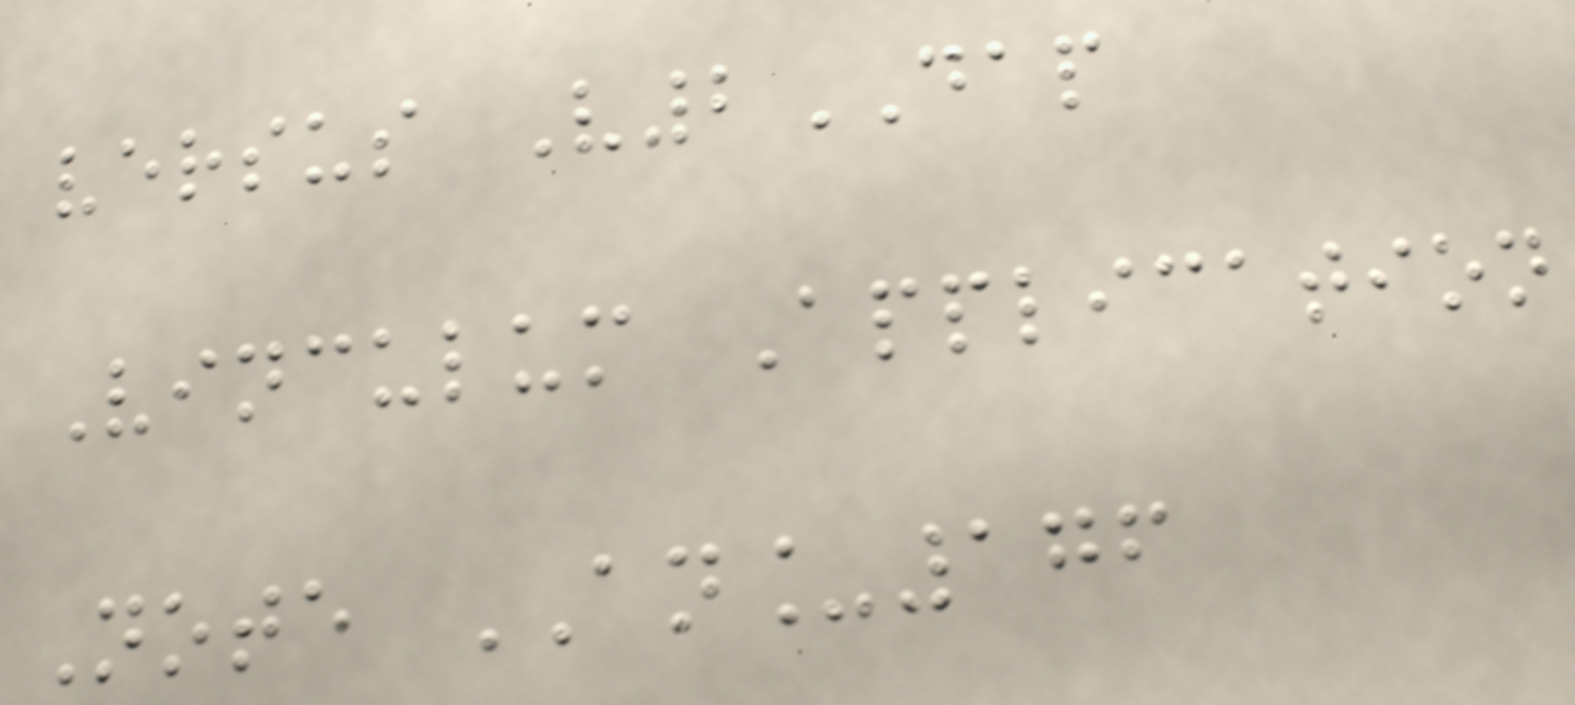versus V2DAP
Vinculum Application
Note AN_176
